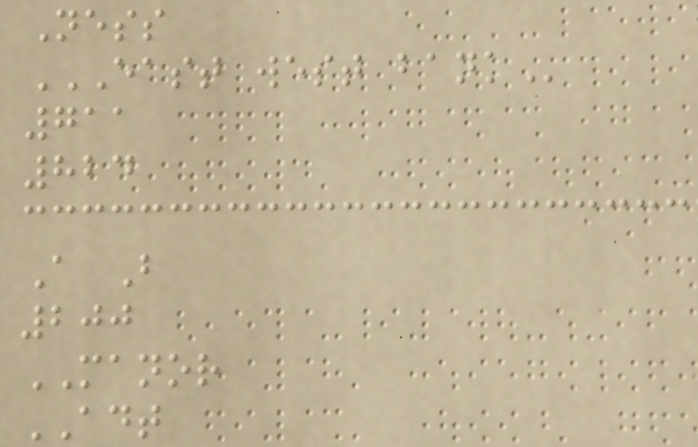Ness
EAST WEST BANK
711
824
A B
200
MANOR
ADT
